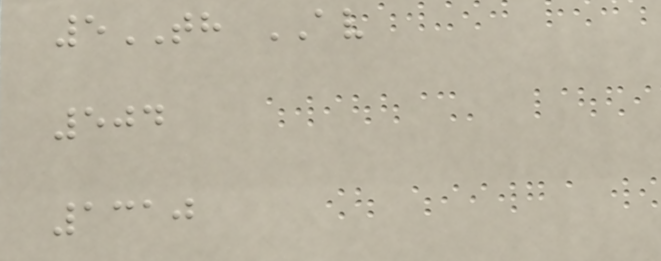5TH AV
504
1310
